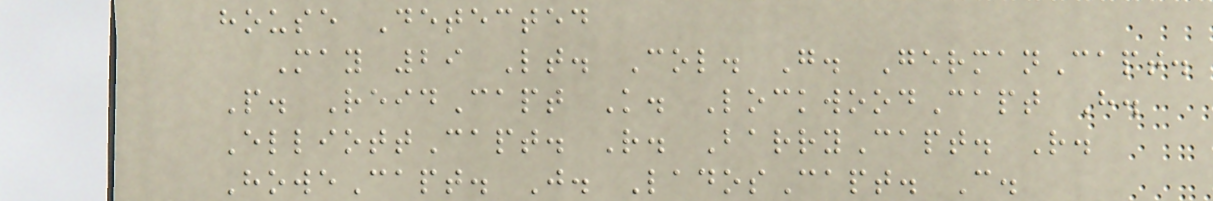house Detected
May 29 Lt. Col. G. GermanCapt.
P. ReidCapt K. LockwoodCapt H.
ElliottCapt. R. BarryCapt. R.
HoweCapt. J. LadosCapt. C.
